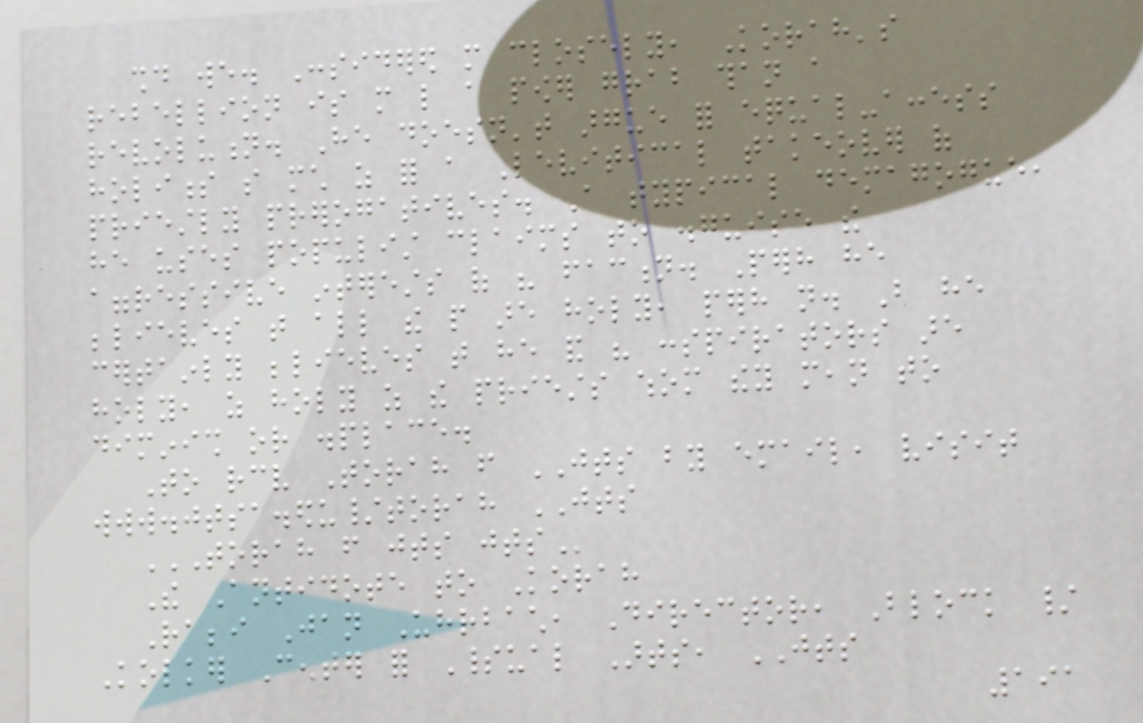should we. Considered more closely, Korah's
rebellion is more like a power grab than a
revolution. He doesn't argue for equal-access
holiness so much as for a Levitical takeover of
priestly prerogatives. A typical demagogue,
he uses populist claims to disguise the
aggressive interests of his faction. Perhaps he
believes that all the people are holy, perhaps not. But he
certainly believes that he and his conspirators are
holy, as holy as the priests whom they mean to
diminish or displace.
To receive Torah from JTS by email, visit
www.jtsa.edu/torah JTS
TORAH FROM JTS JTS
The Antidote to Korah
Rabbi Jan Uhrbach, Director, Block /
Kolker Center for Spiritual Arts, JTS
191
